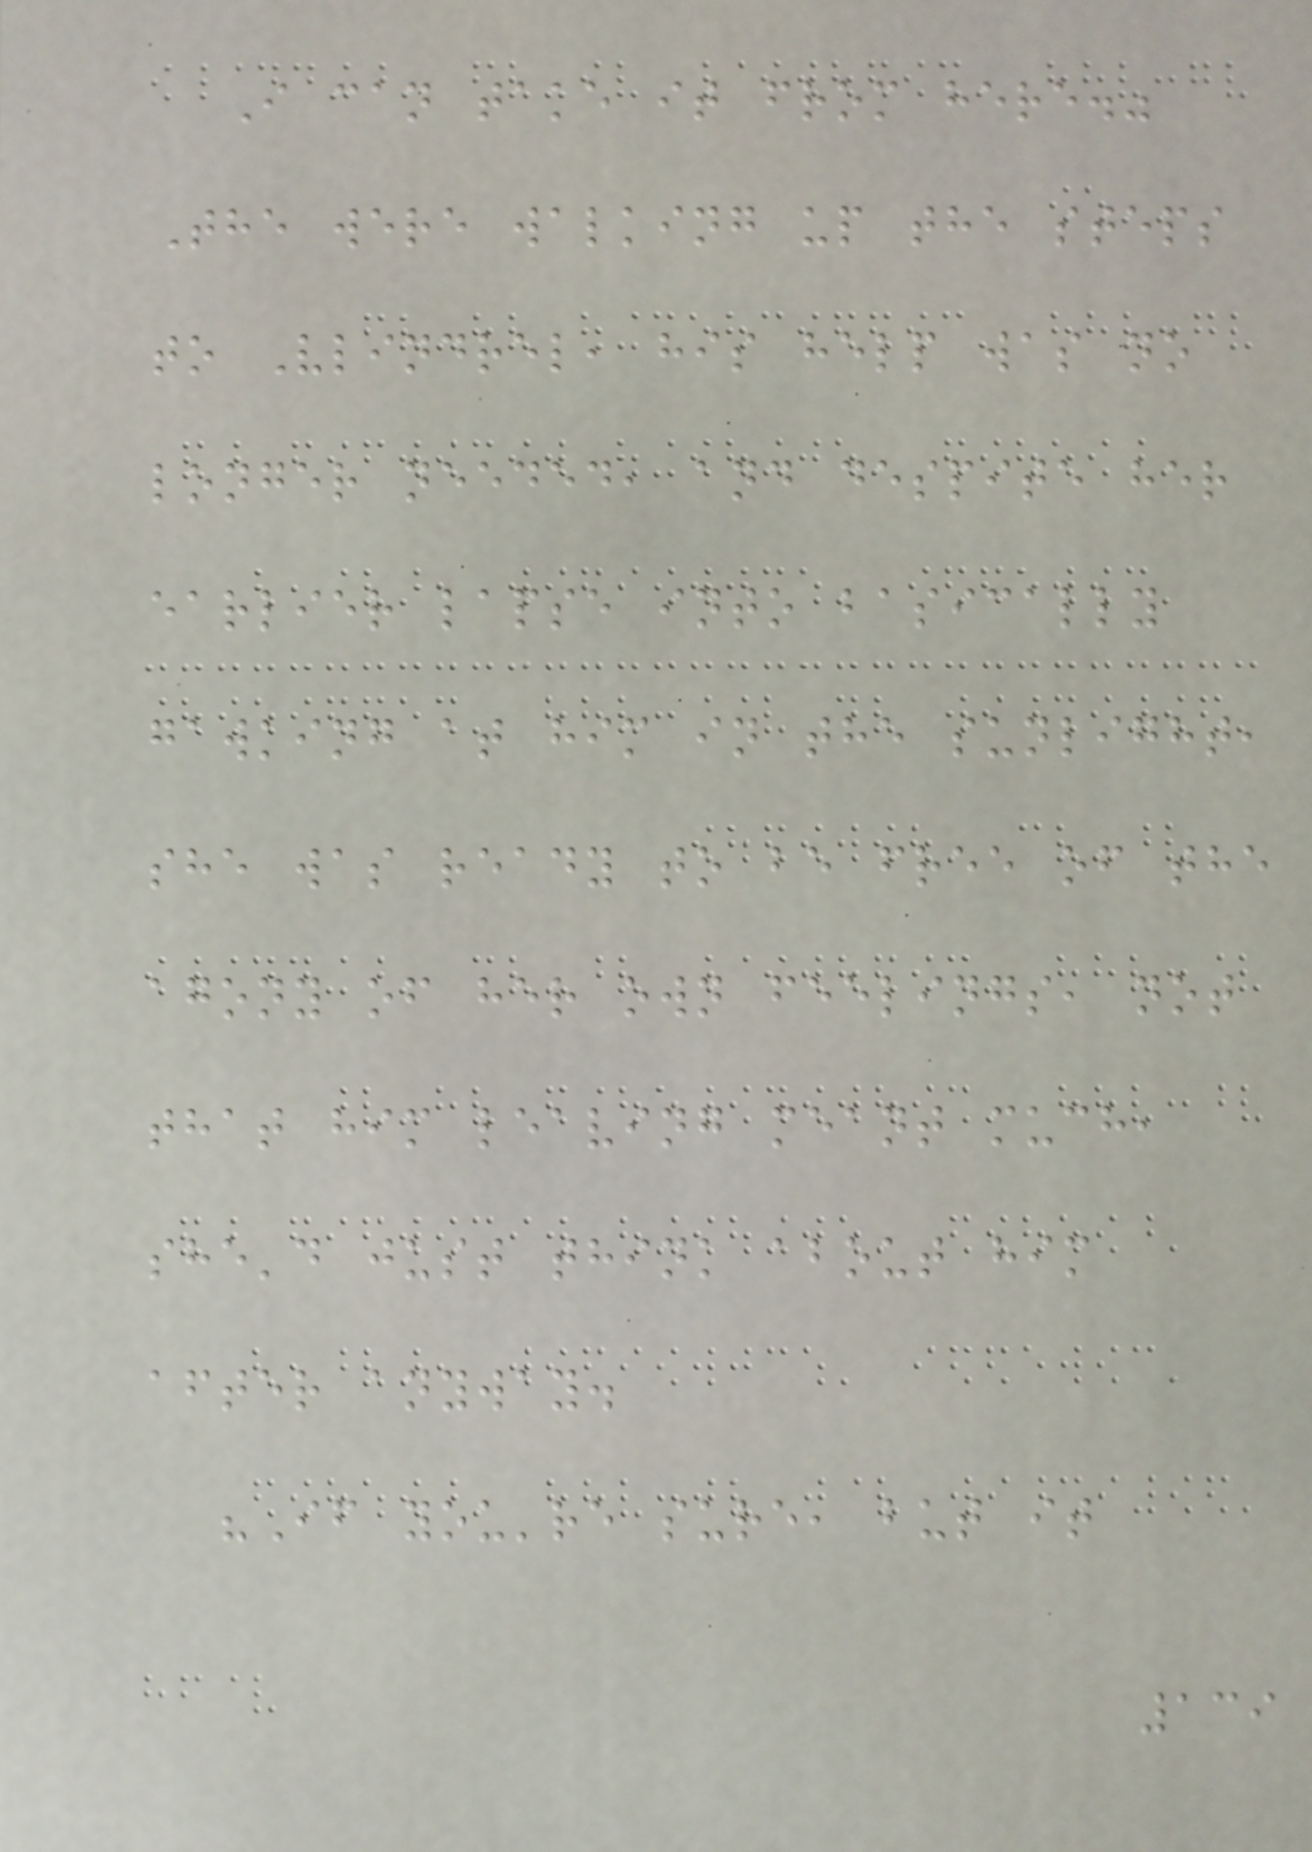I can take it from here."
The were walking up the steps
to Vlindrel, his help was no
longer needed, and despite her
earlier lapse into basically
gawking at him in the sunlight,
she was ready to be free of the
agony of her own feelings, not
that him leaving meant much,
she'd just think about him
after anyway.
"If you're sure, but it
139
